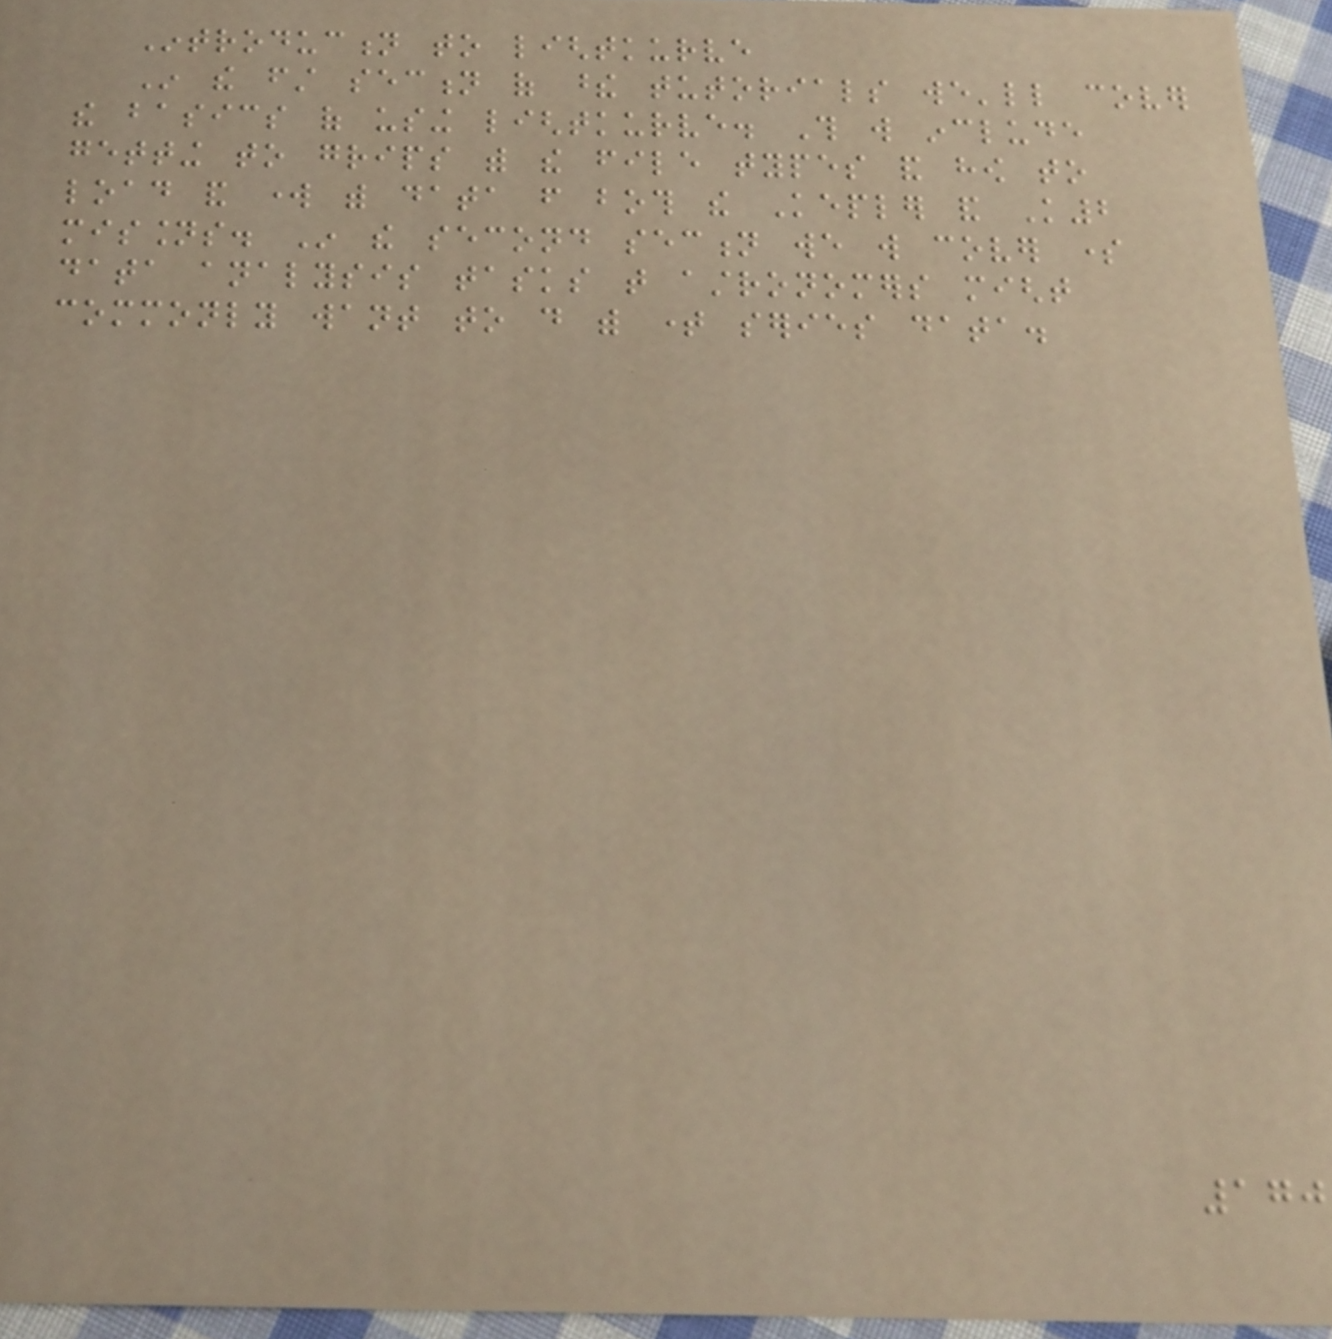Introduction to lightkurve
In the first section of these tutorials we'll cover
the basics of using lightkurve. This will include
getting to grips with the file types and how to
load and work with data from both the Kepler and K2
missions. In the second section we will cover some
data analysis tasks that astronomers might
commonly want to do with time series data.
170
